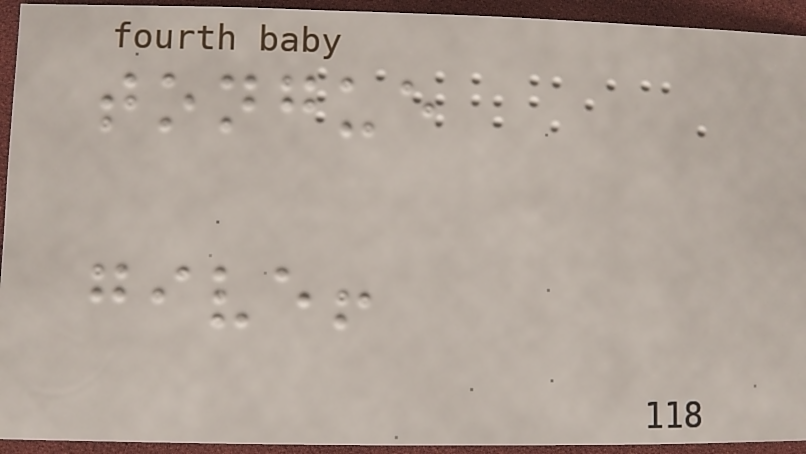tongue
give!
